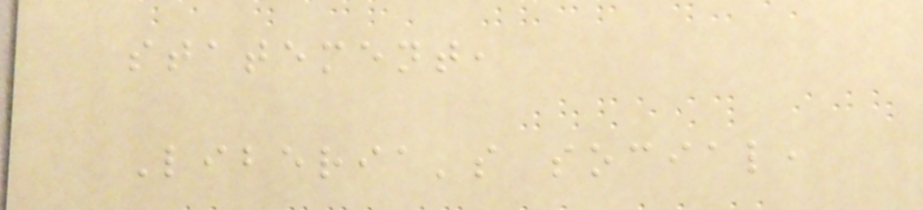statement,
Liberia's social,
